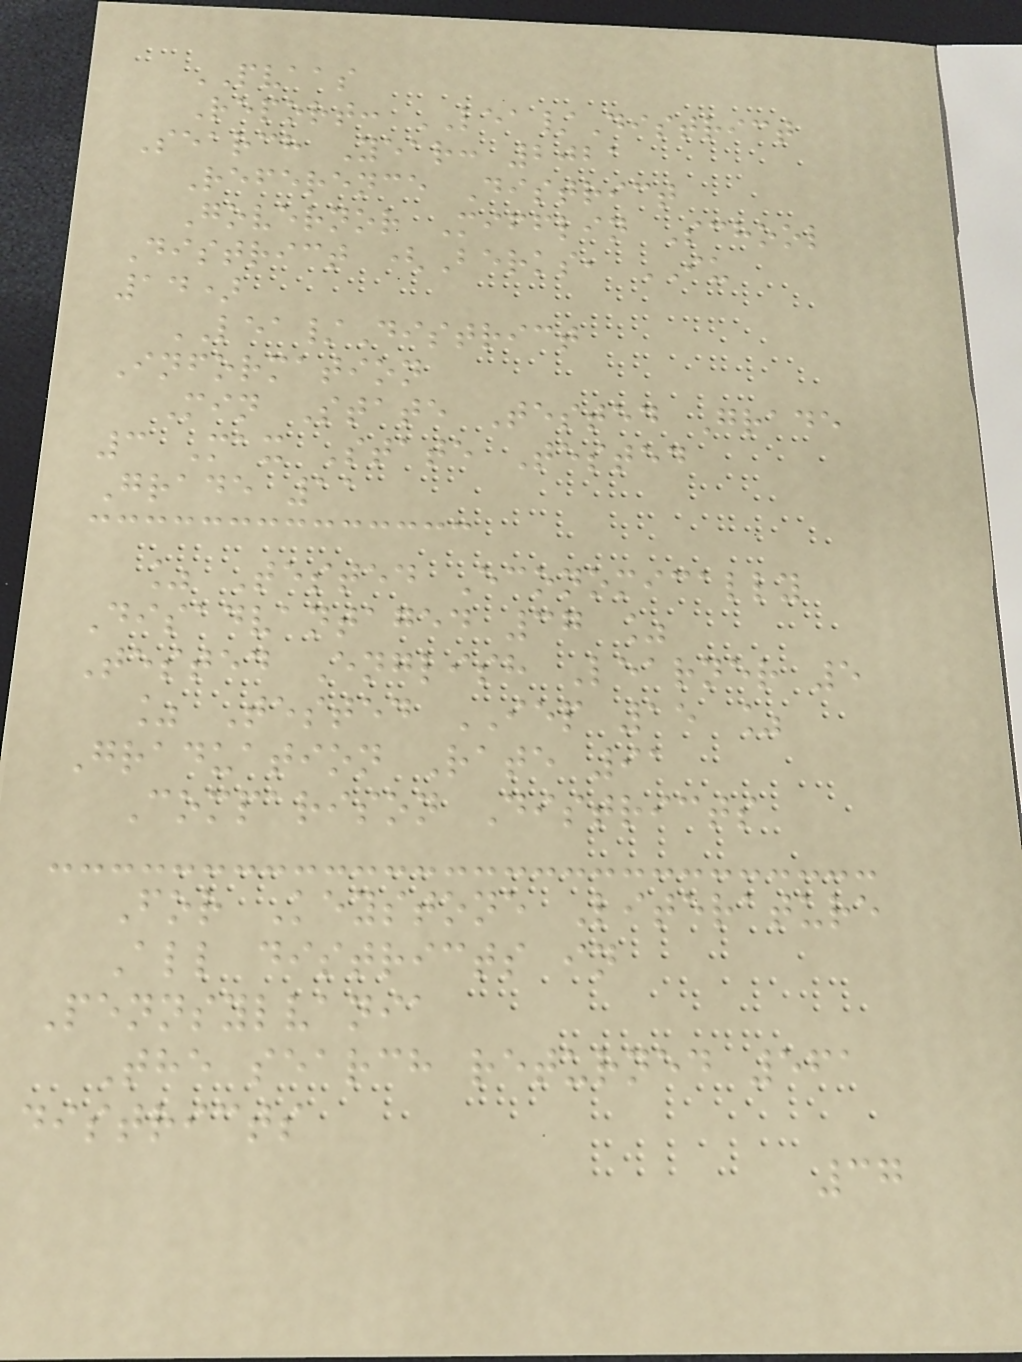PVAAS
Report: LEA/District
Search Year: 2021
Reference District
Governor Mifflin School
District (Berks, IU
14)
LEA/District
Information
Min State Tested Grade
3 Max State Tested
Grade 11
% Tested Economically
Disadvantaged 37 %
Tested English Learner 5
% Tested IEP 15 %
Graduation Rate 91
Comparison Districts
For Keystone Literature
All districts in
Pennsylvania
The search returned 561
districts
37
